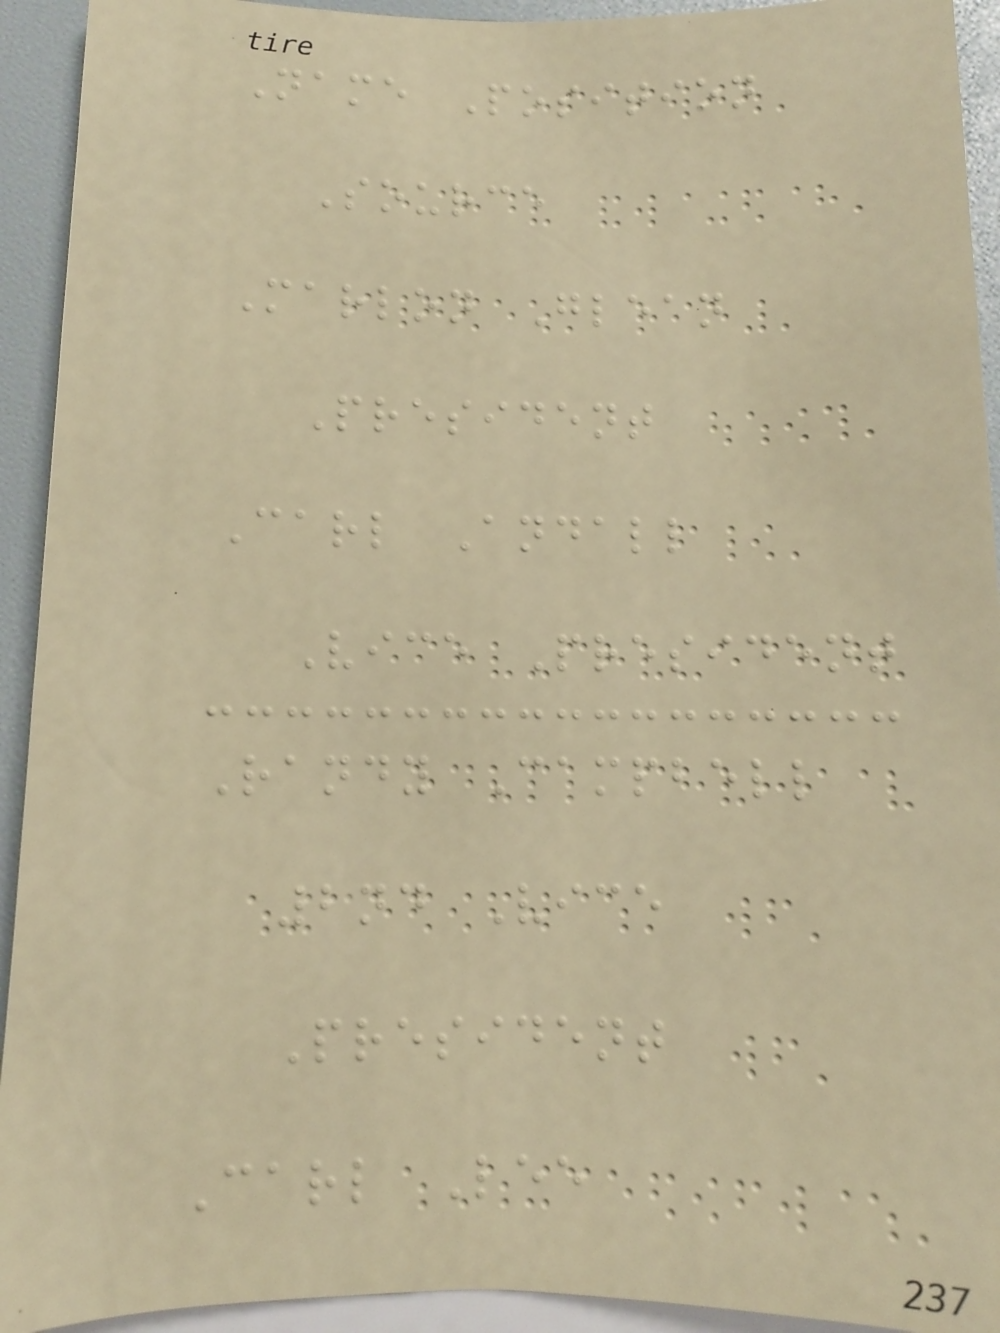Name Position
Source
Marlon Glean
President
Carl Andall
Vice President
Randy Campbell
2nd Vice
President
Carl Lee
